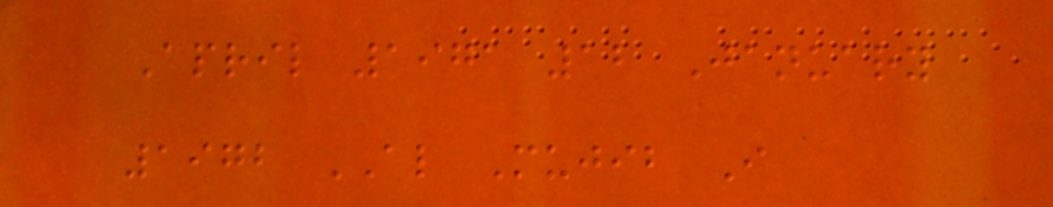April 1971 12 January
1972 AL Mujib I
